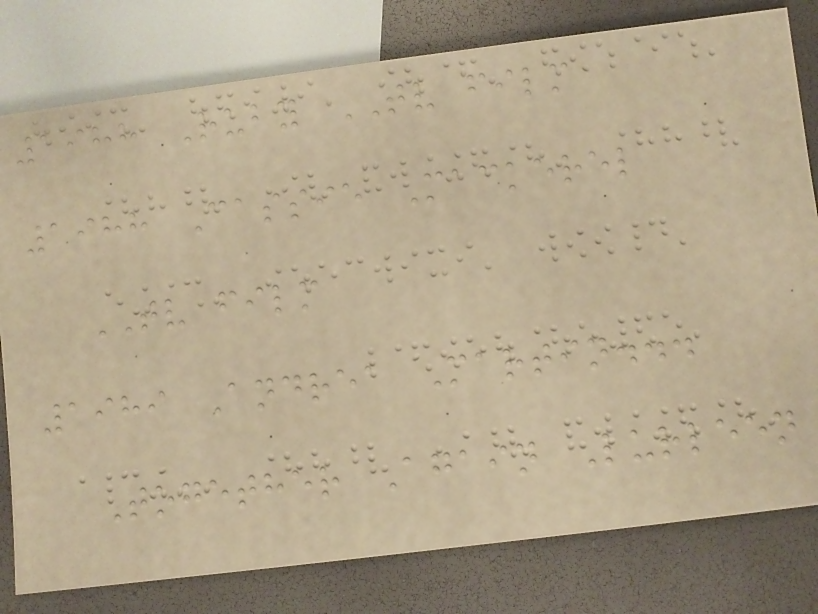1988 Ruby TV film
1988 Cassie Mackerel
TV film
1989 Andrea Martin...
Together Again Lurleen
